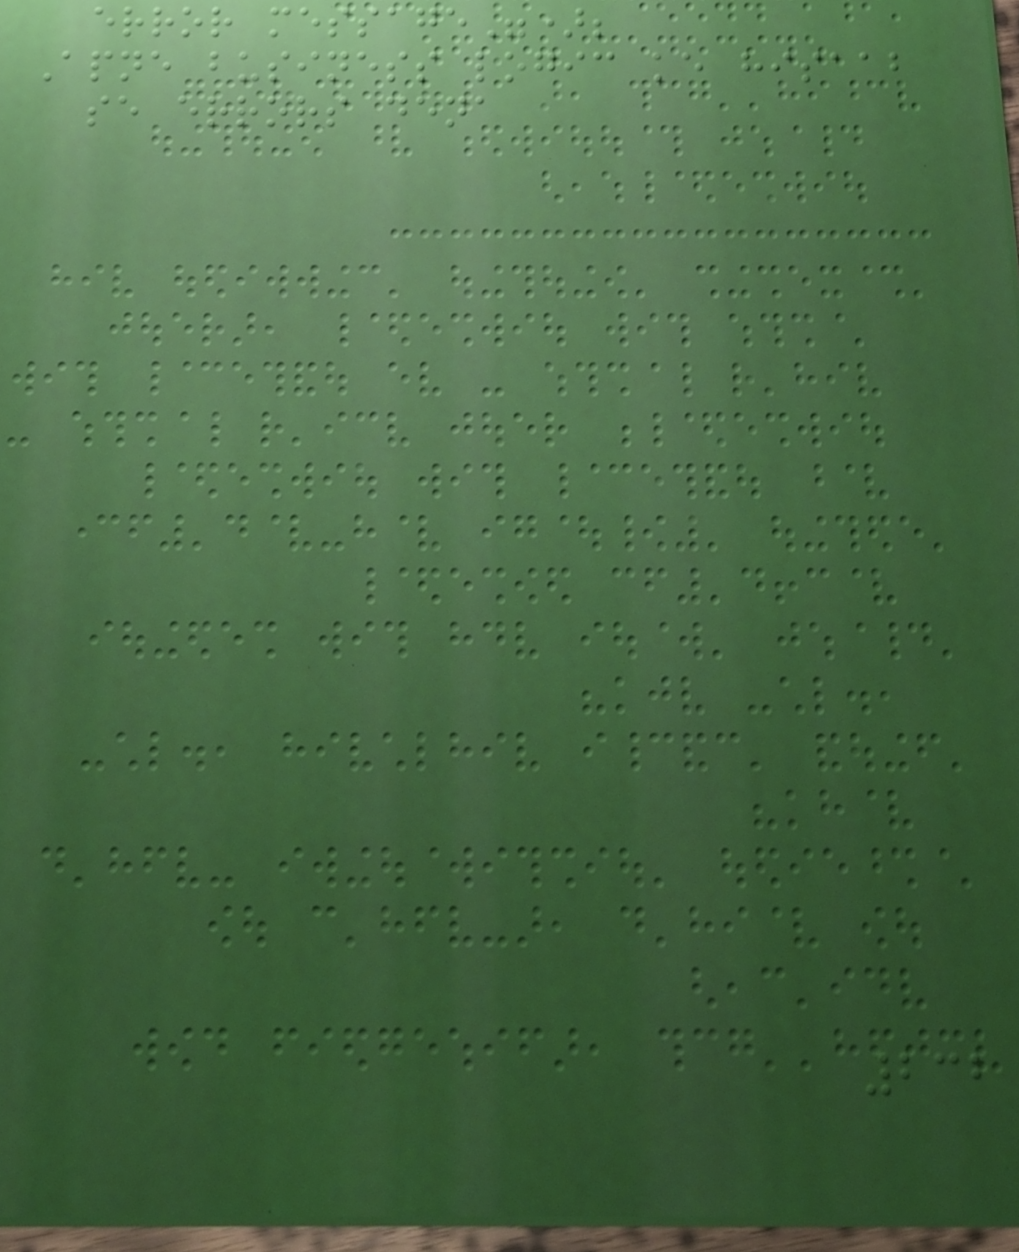error message");
Apne business logic ke hisaab
se errors dena
232
